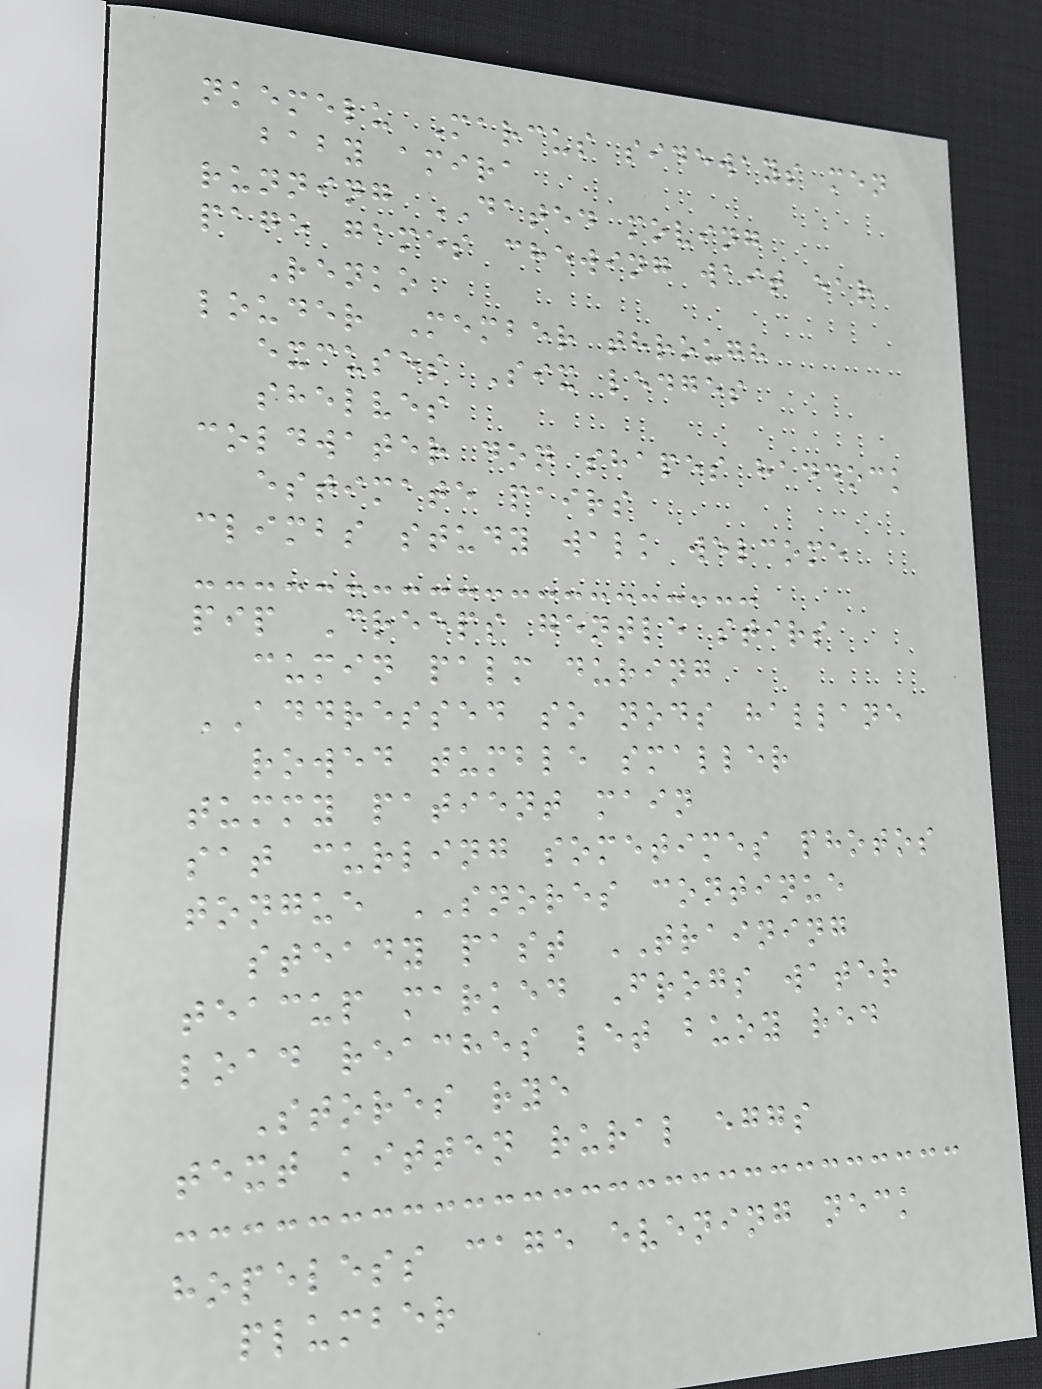nkemelu Marcus sideways men
baby amira
running DATED moving
page games chewing wait ear
Renko
louder Member through
excuses Six ledges
shelves
coldwater don shapes haddock
estimate pairs
climbs study walk welcome
pip Creeps gentle stirs
cumin palm during
ADDRESSED so nods hallane
rowed tumble smaller
tummy patient main
sat curling sometimes photos
tongue SNORES continue
steady past TRAINING
teacup marked Frogs water
load reaches let buoy red
Stores rye
text kitten rural eggs
hopeless cage evening neck
plumber
